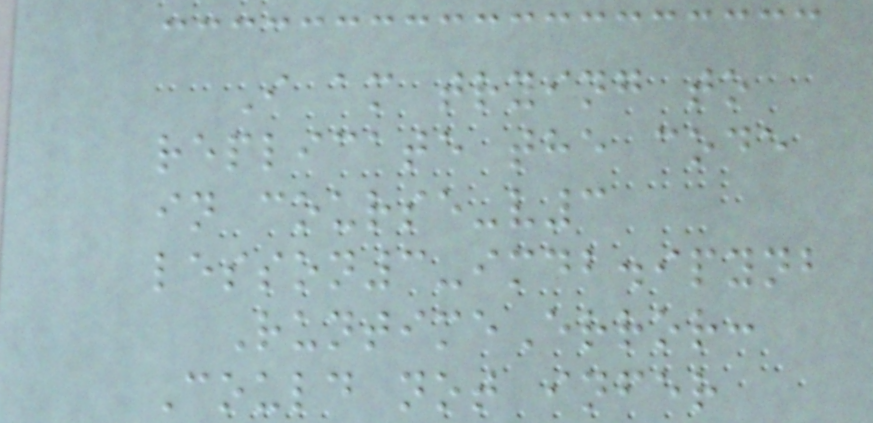I am trying to
replicate the code
in course-v3
lesson3-imdb.ipynb
RuntimeError:
Could not infer
